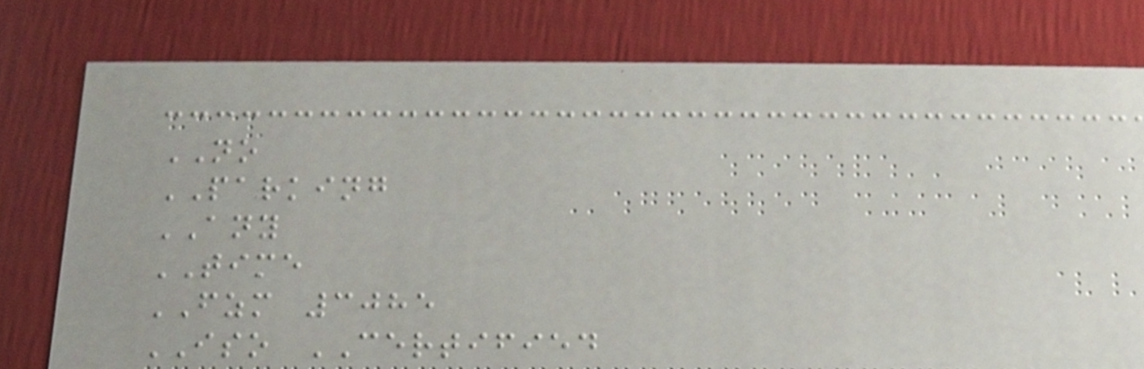NO
PARKING
ANY
TIME
FZM 3085
ISO CERTIFIED
